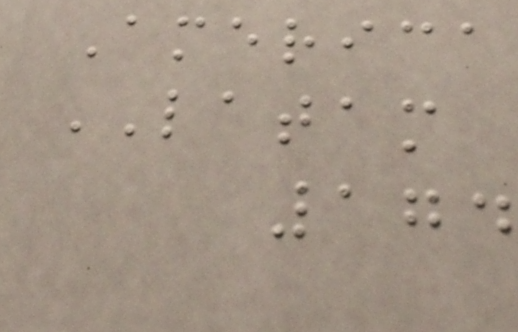America
LATAM
174
